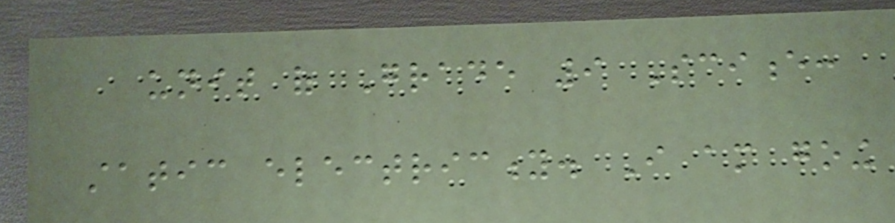unit of Grade 9 Science:
static electricity. I am going
